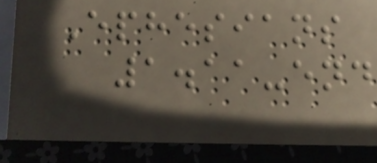Ephesians
1.11-end
